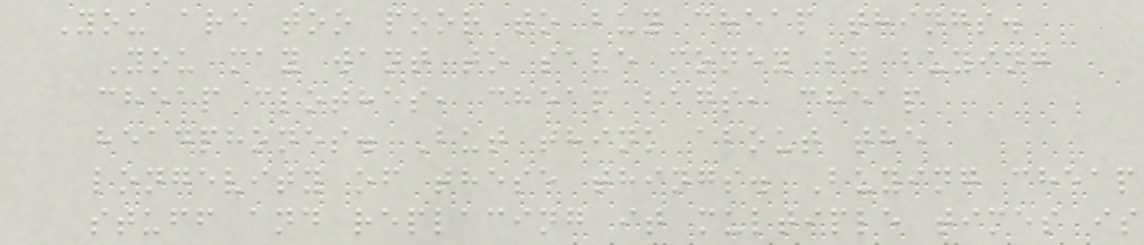You are too poor to buy cheap things.
You may want to save money by buying
cheap clothes, cheap bags, cheap
headphones. But think about the
longevity of these things. Buying cheap
stuff and replacing it multiple times is
